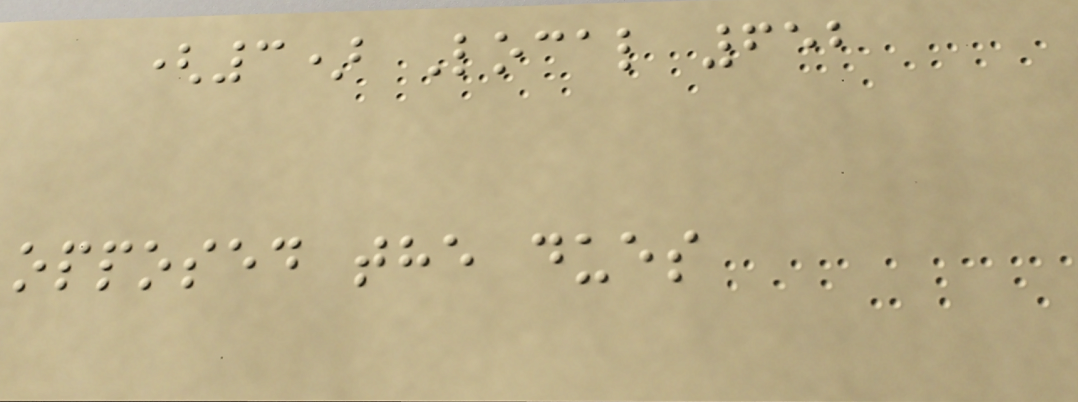(3) Local 652
opposed the dues
